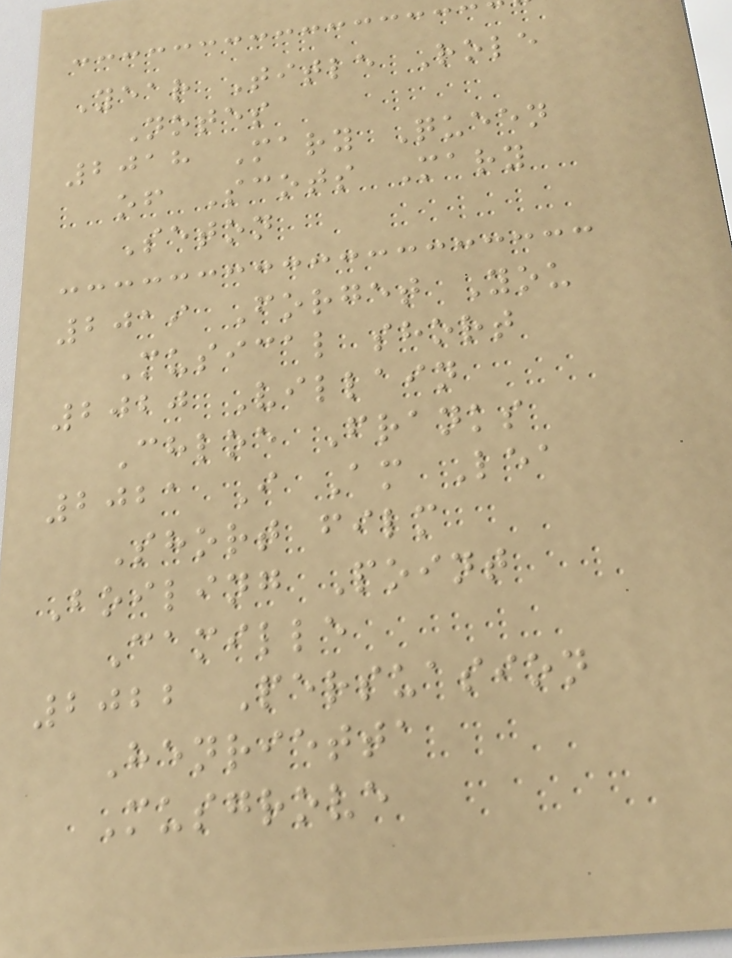Year Title Role
Notes
2018 Mary Queen
of Scots Mary
Seton
2019 Forget You
Musical short
2020 Villain
Chloe Franks
2021 I Am Lea
Short film
Boiling Point
Camille
2022 Persuasion
Henrietta
Musgrove
